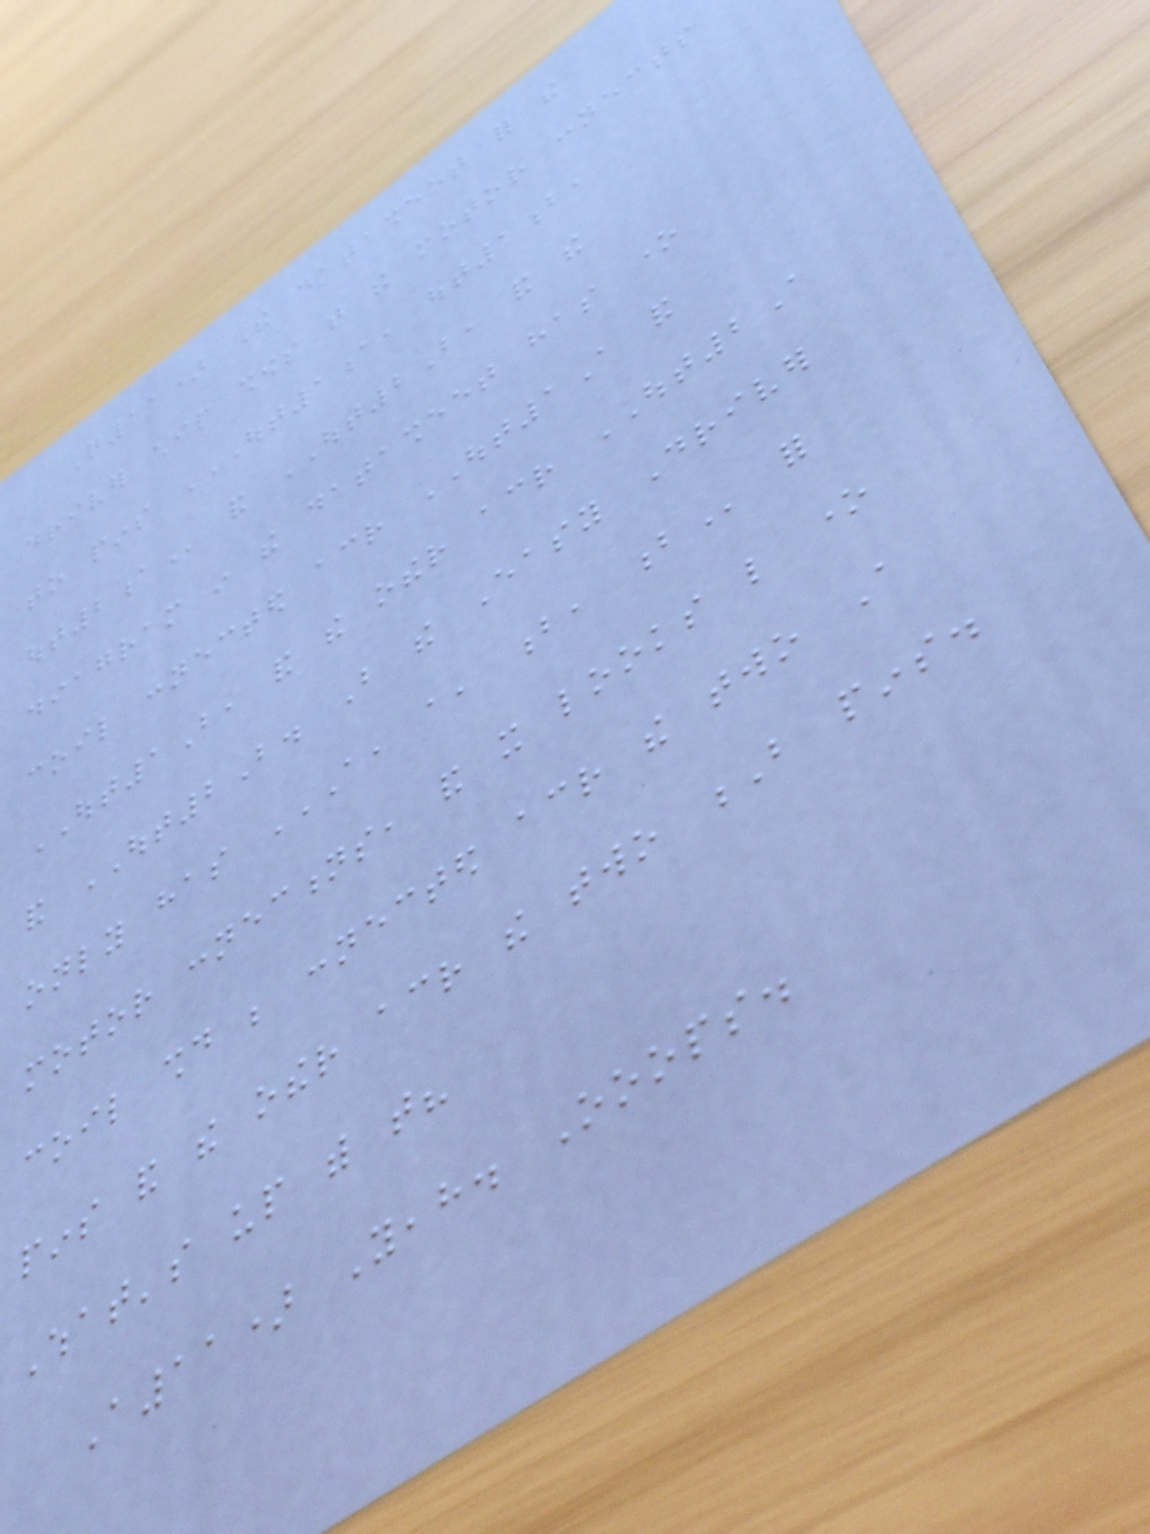Q11) The datasheet for the
driver chip shows that the motor connects
to pins OUT1A, OUT1B,
OUT2A and OUT2B, and the
diagram in the datasheet has one
coil connected across OUT1A and
OUT1B, and the other across OUT2A
and OUT2B. But the Easy Driver
only has A, A, B, B for
motor connections, and it looks like one
coil should be connected across the two A
pins and the other across the two B pins.
What's up with that?
A11) Yeah. Ooops.
